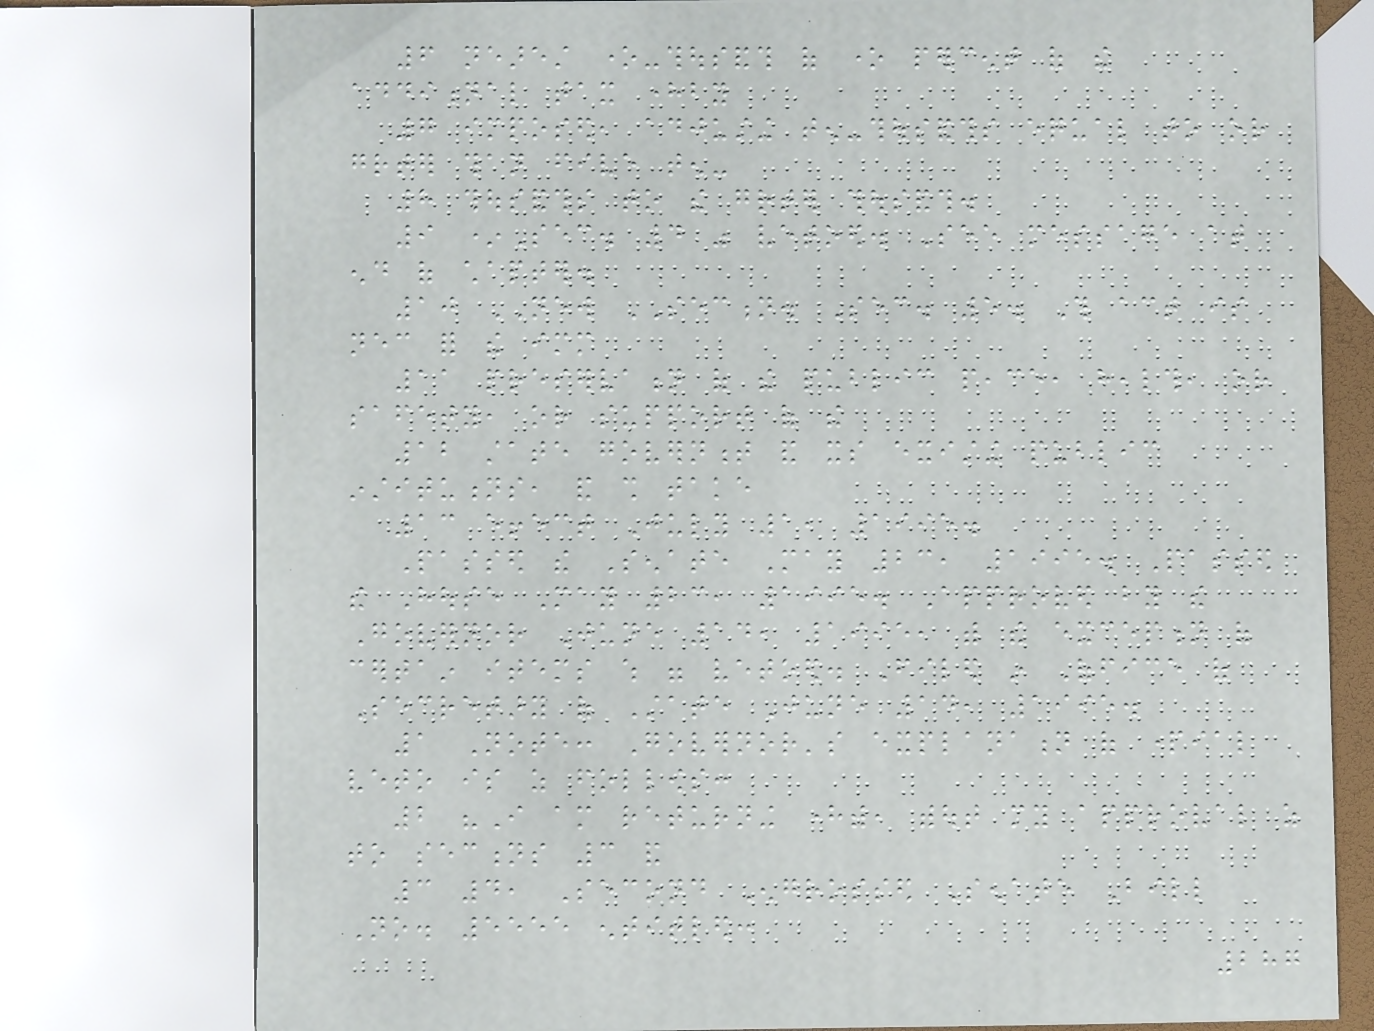6 nearest one-thousandth of one percent of the
additional tax hereby
7 imposed, adjusting ten-thousandths equal to or
greater than five ten-
8 thousandths to the greater thousandth.
9 *Sec. 4 was vetoed. See message at
end of chapter.
10 NEW SECTION. Sec. 5. This act is
necessary for the immediate
11 preservation of the public peace, health, or
safety, or support of the
12 state government and its existing public
institutions, and shall take
13 effect July 1, 1995.
Passed the Senate May 23, 1995. Passed
the House May 23, 1995. Approved by the
Governor June 14, 1995, with the exception of
certain items which were vetoed. Filed in Office of
Secretary of State June 14, 1995.
1 Note: Governor's explanation of partial
veto is as follows:
2 "I am returning herewith, without my approval as
to sections 3 and
3 4, Second Engrossed Senate Bill
No. 5555 entitled:
287
